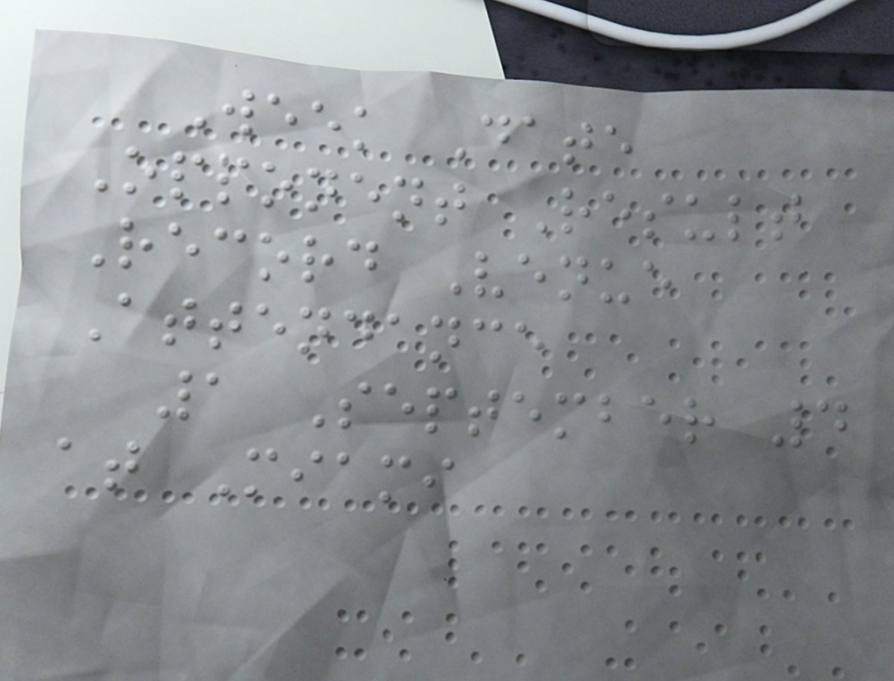Week Date
Opponent Result
Record Venue
Attendance
1 September 4
at Miami
